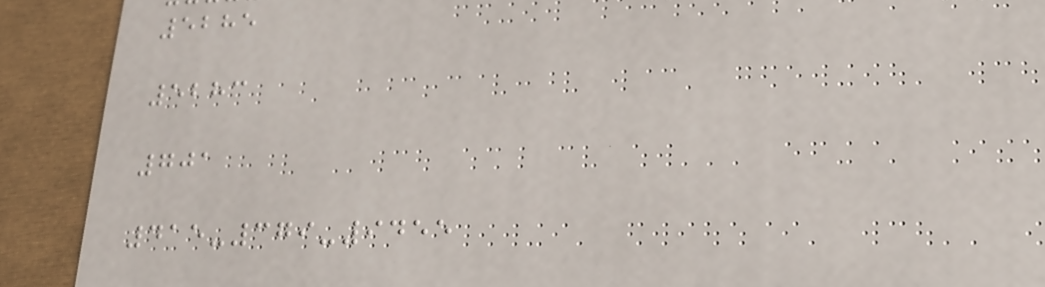5285
5283
701
415-379-9455
